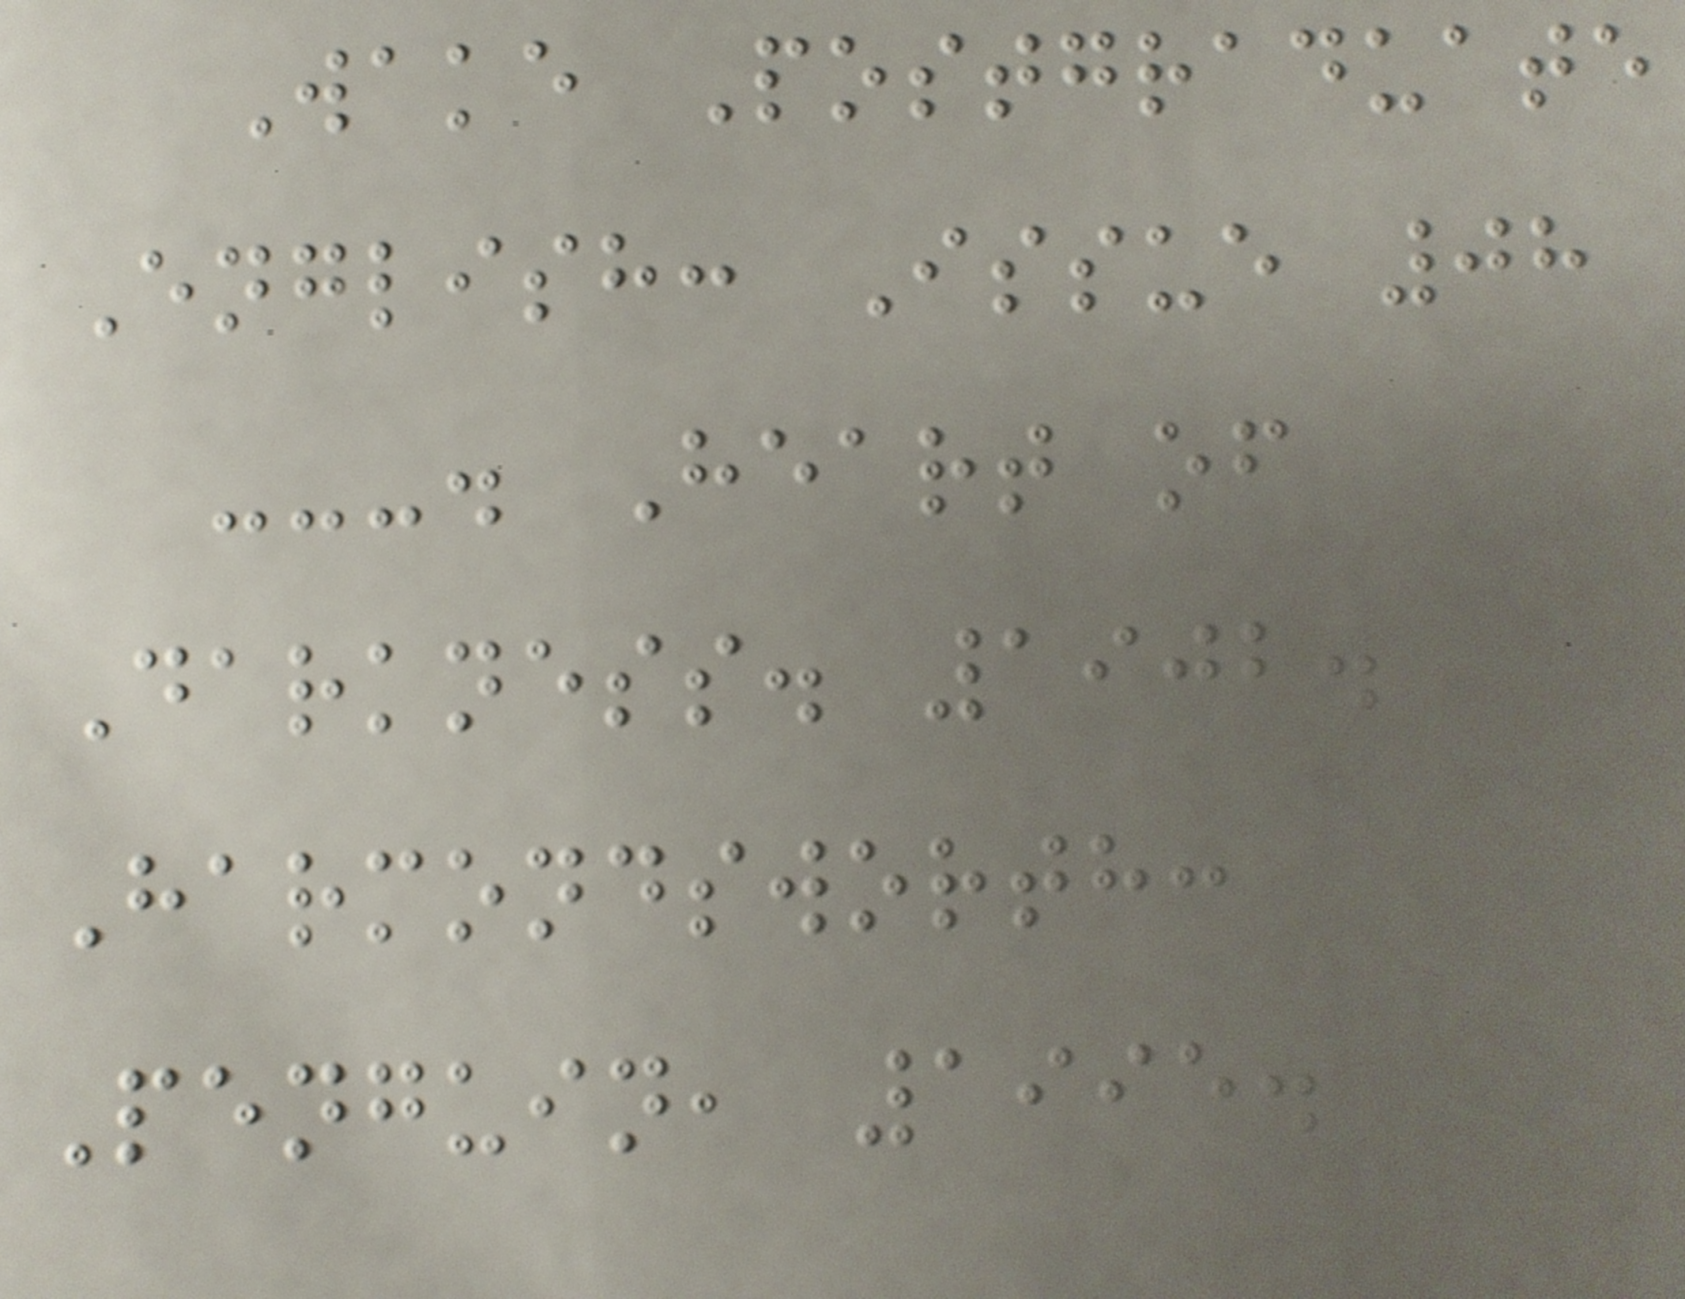Wake Postgraduate
English: Issue 08
---. Heart of
Darkness. 1902.
Harmondsworth:
Penguin, 1995.
